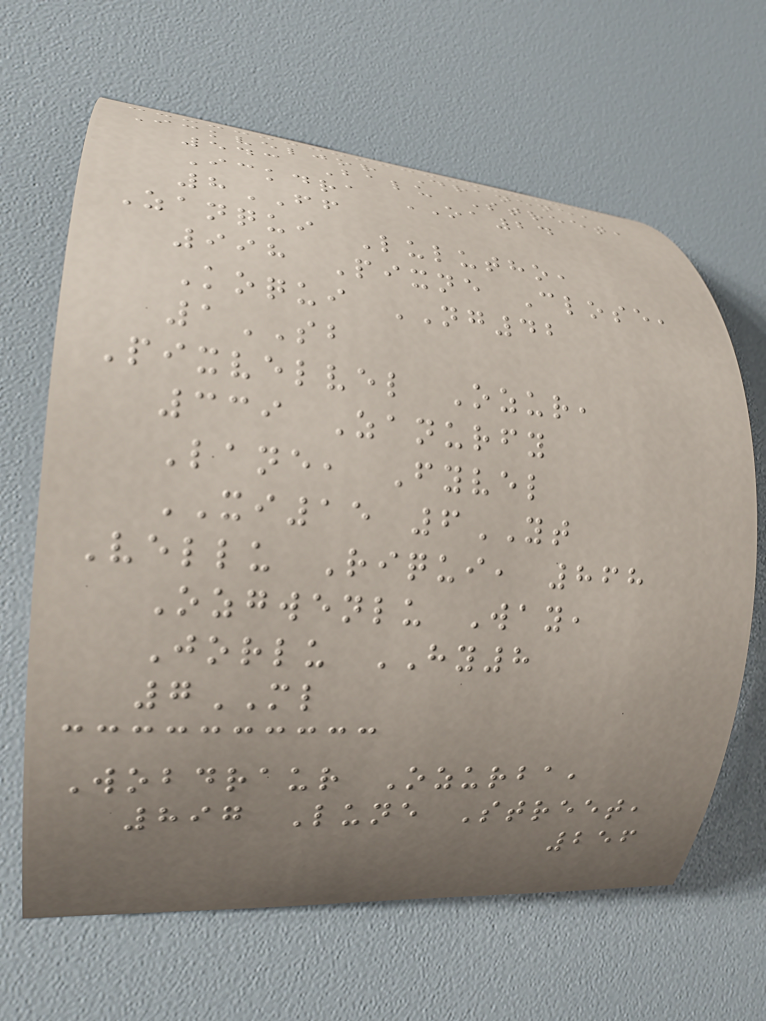Ickveljor Dranene,
543 Balu Street,
Ickdra OA24
8FF
Zanqui Lulutho,
998 Pixne Close,
Koqui NG42
1SB
Pixvelvel Ozur,
339 Zanurfy
Lane, Fyvel
XI15 6YT
Vellu Riqui, 868
Ozgwenlu Way,
Jorlu HY8
7ML
Wobdraur Ozurba,
897 Lune Street,
256
